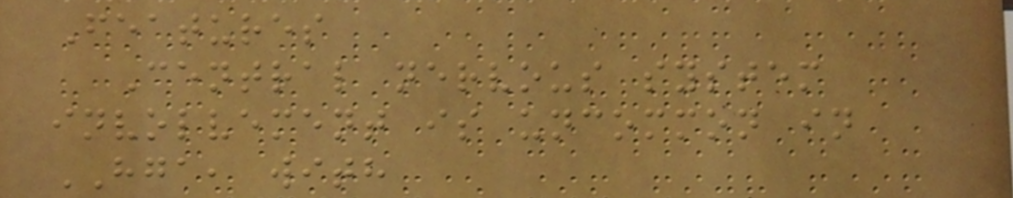Features
Central nervous system
involvement is uncommon in
HGA, with
